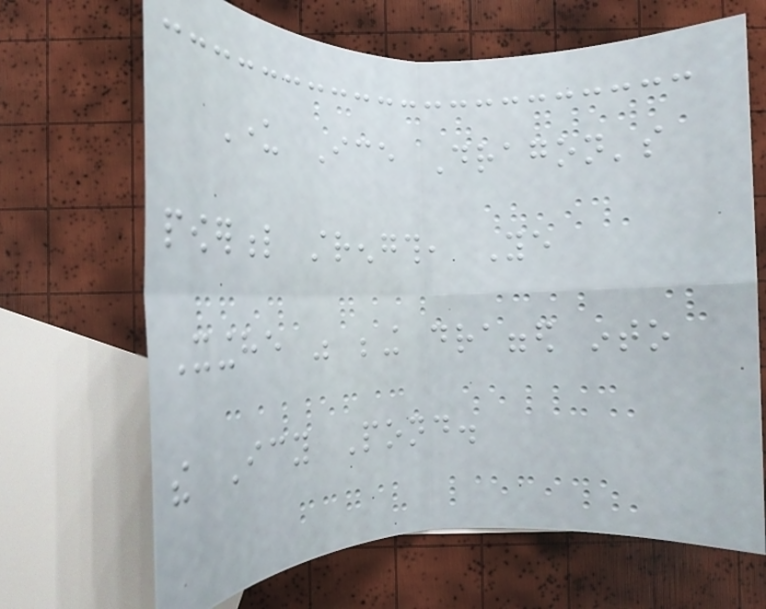Under Ice Dragon's
powerful strength, Ye
Xinghe was being dragged into
the Icy Pond.
